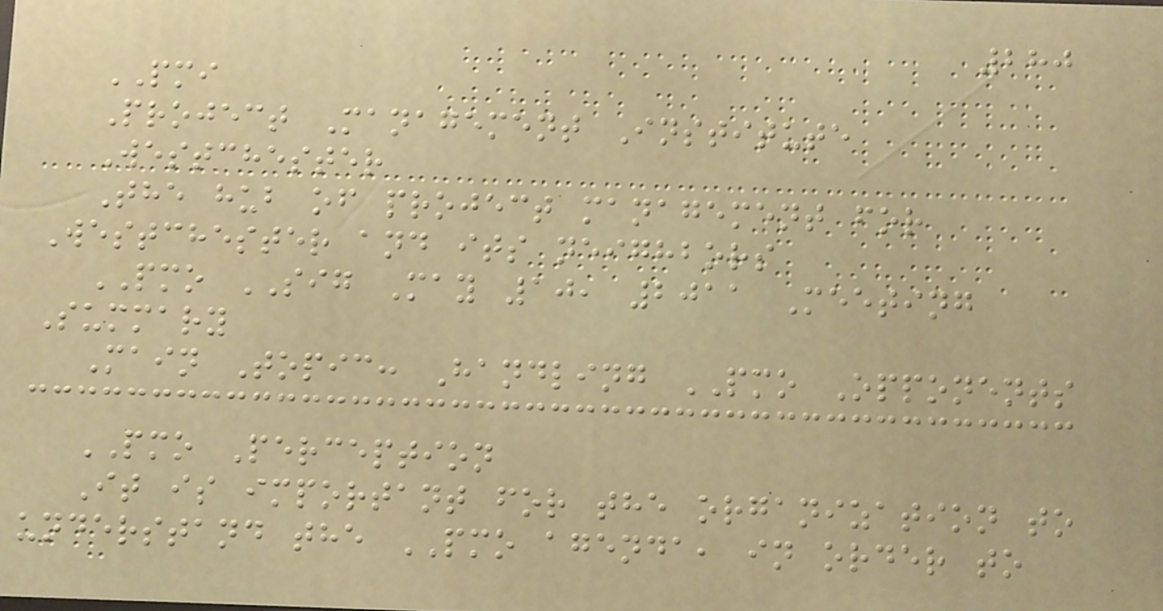280
PMI
Project Management Institute
Westchester
The hub of project management for
Westchester and its neighbors
PMO SIG May 10, 2011 Meeting
Summary
Main Topic: Handling PMO Opponents
PMO Perception
It is important for the organization to
understand the PMO agenda, in order to
